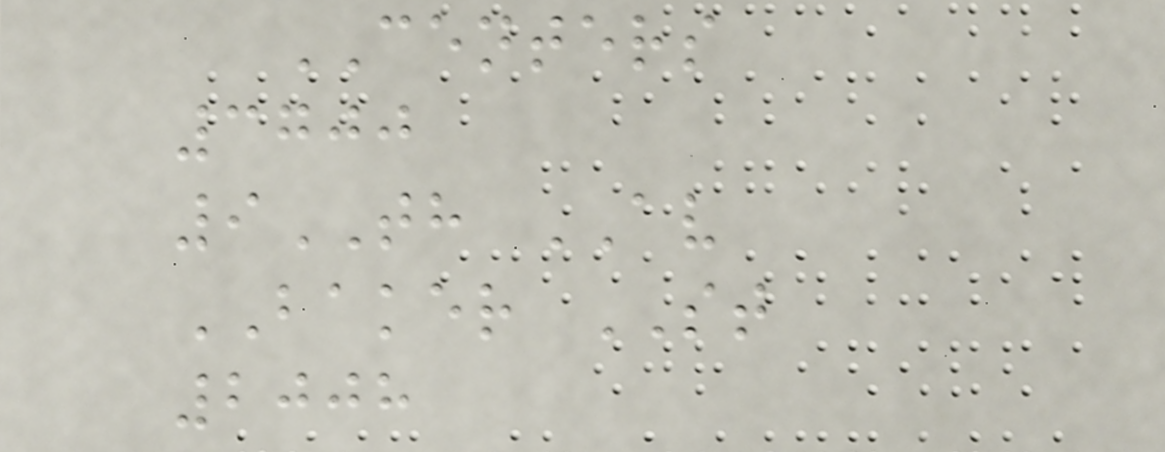CENTERS
3700
9TH AV
BAKER ST
2008
